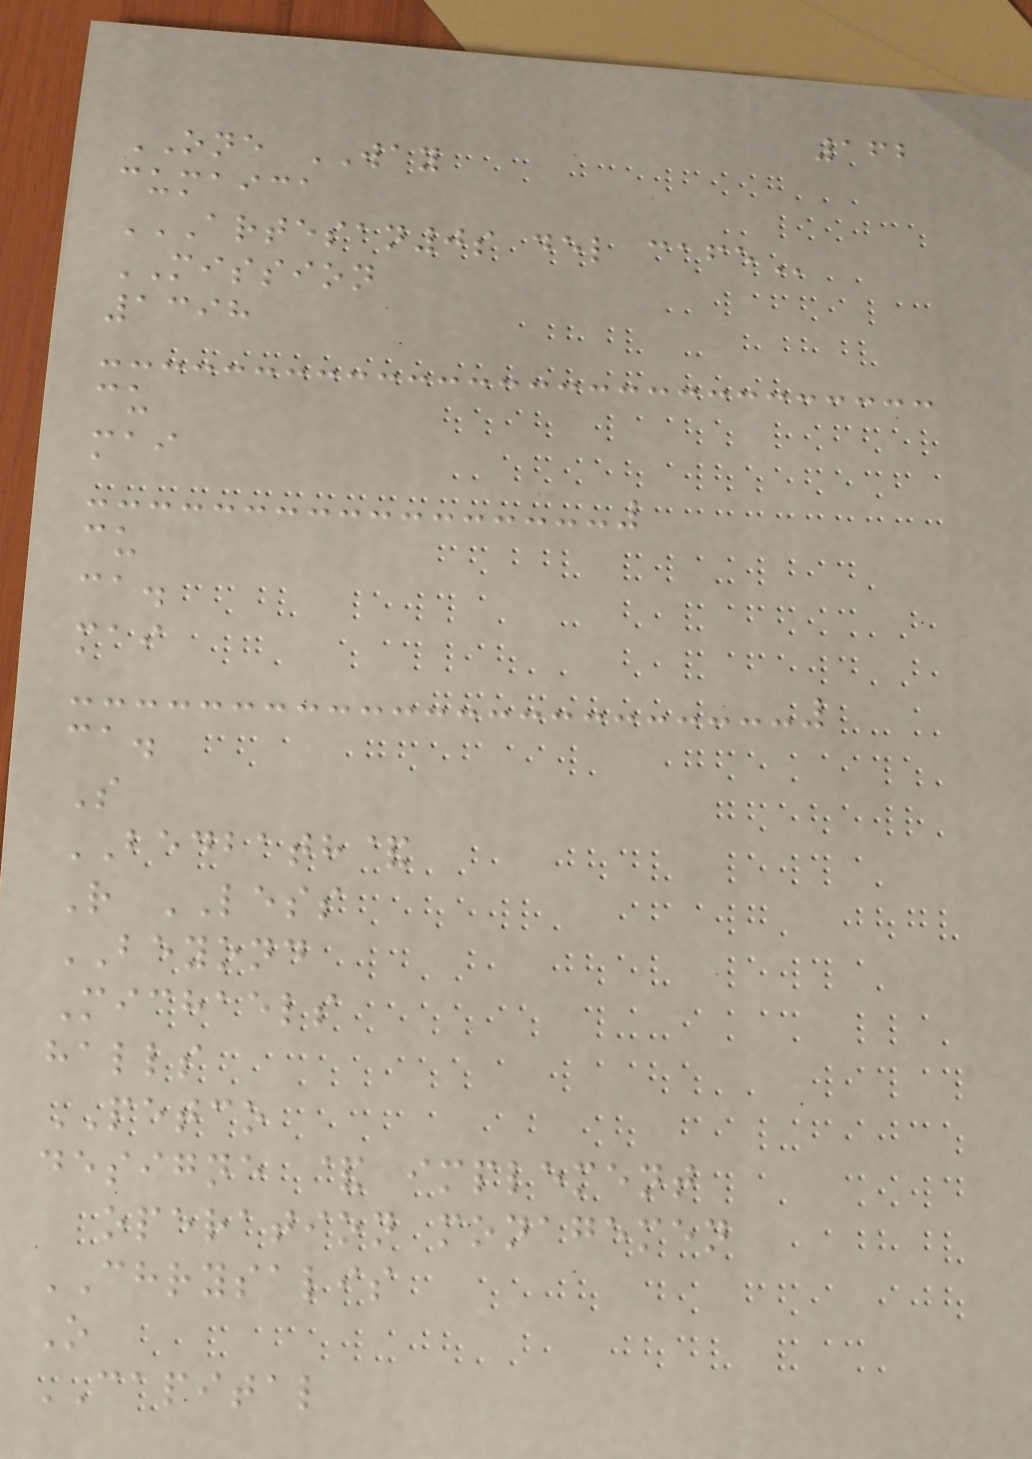162
ONE WAY
cumaica
ARTESAN0S DEL CAFE
MISSION
1398
cu
mai
cu
ca.
mai
ca.
S
BEDBATH&
R LESS
BEYOND
Michaels
halls
PETCO
designe & implement
operation monagemen
CHRYSALIS
O
CAPITAL
